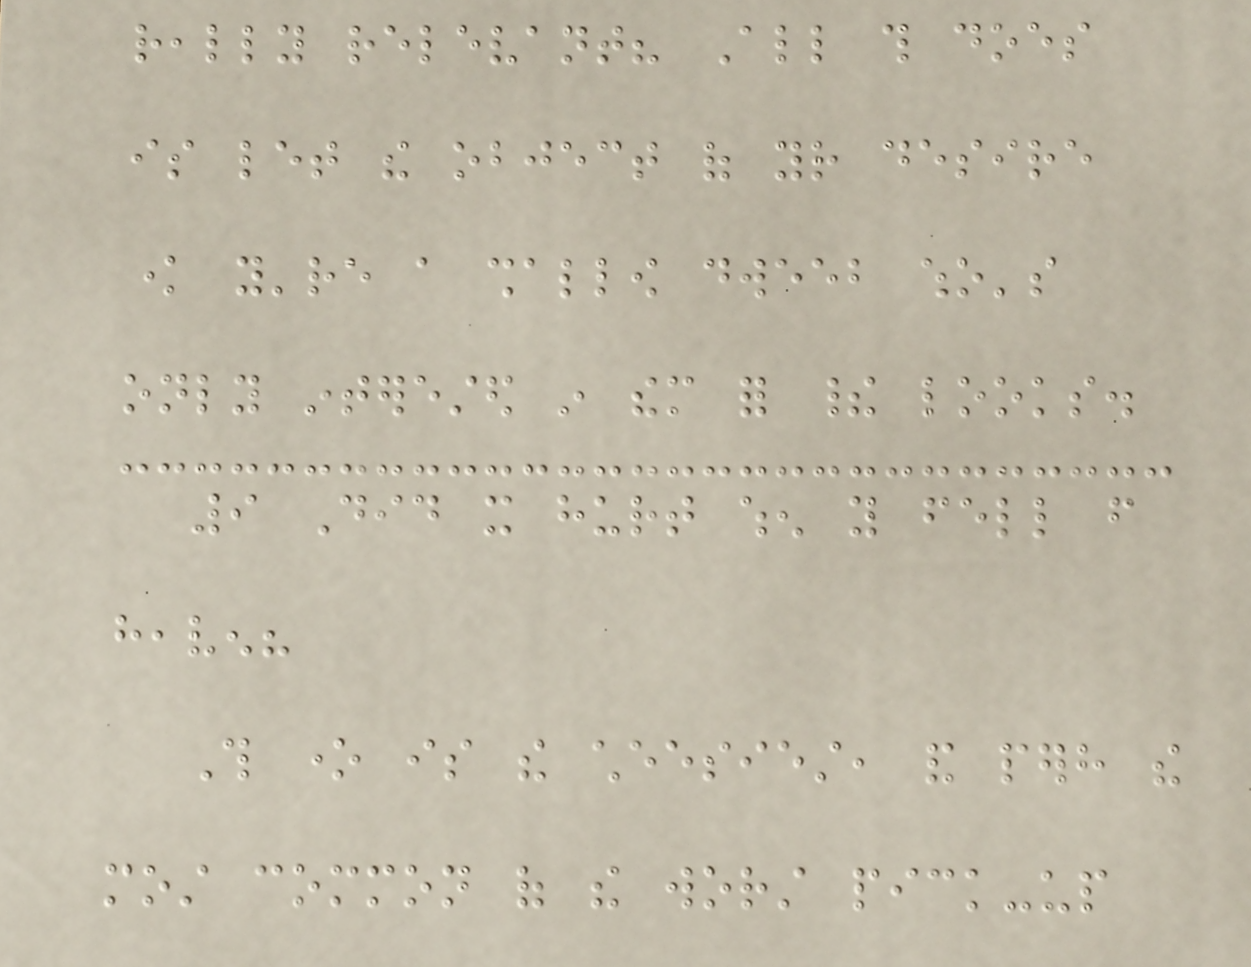really relevant? All this does
is let the object of your desire
know you're a shallow dweeb who's
only interested in them for their looks.
9 Did it hurt when you fell from
heaven?
This one is the cheesiest, and perhaps the
most common of the worst pick-up
